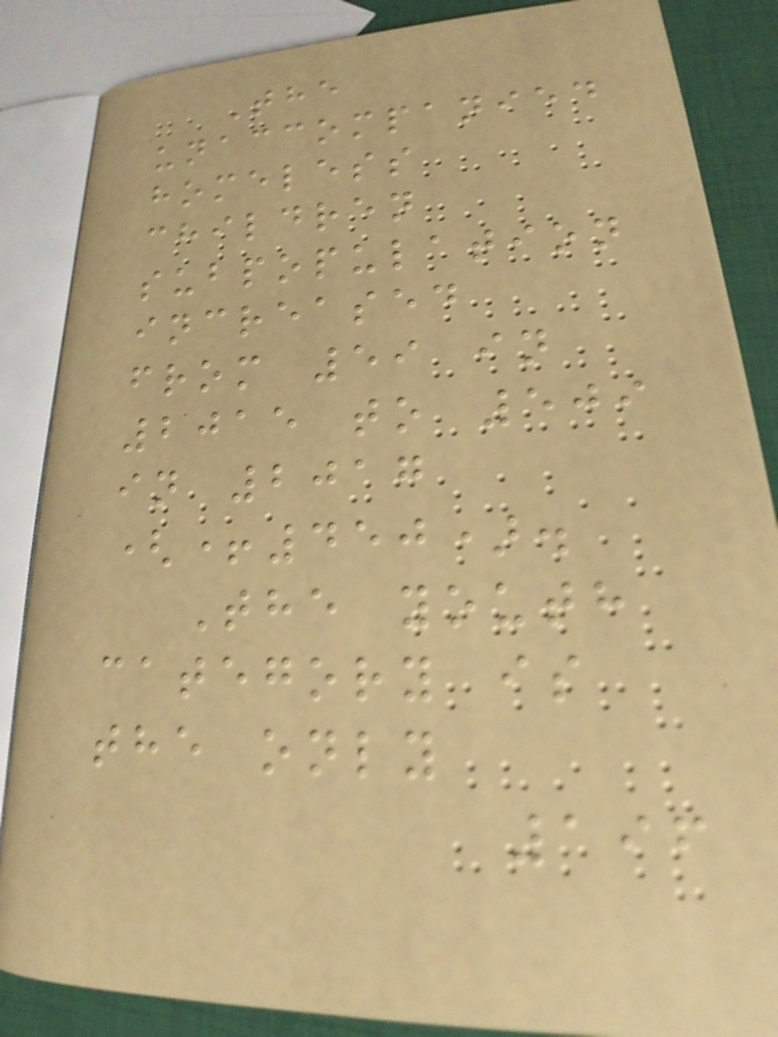The
unaccompanied
homeless
children
subpopulation
increased
from 59 in
2015 to 509
in 2017
(+450).
The youth
category is
the only
196
